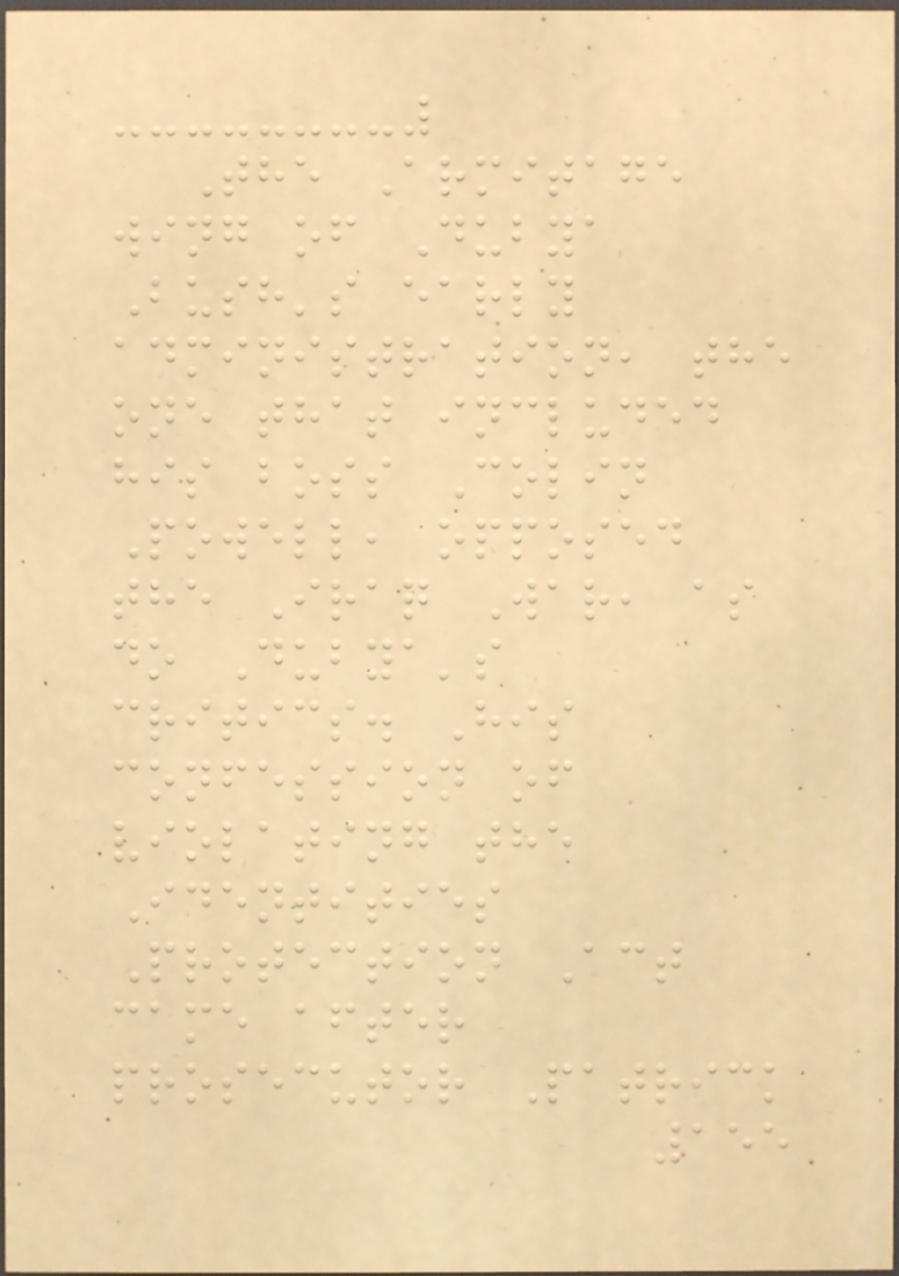The Armitage
wing of Dubya
Bush's early
administration, the
one that included
his boss Colin
Powell, opposed
the Iraq War, as
do Dubya's
critics. His
confession of
violating the
Identities
Protection Act
came after
prosecutor Patrick
155
